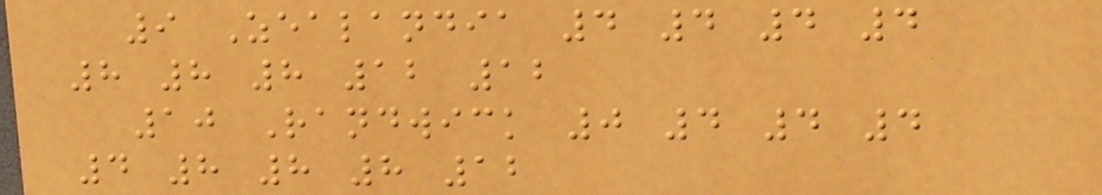9 Zealandia 4 4 4 4
8 8 8 12 12
10 Randwick 0 4 4 4
4 8 8 8 12
